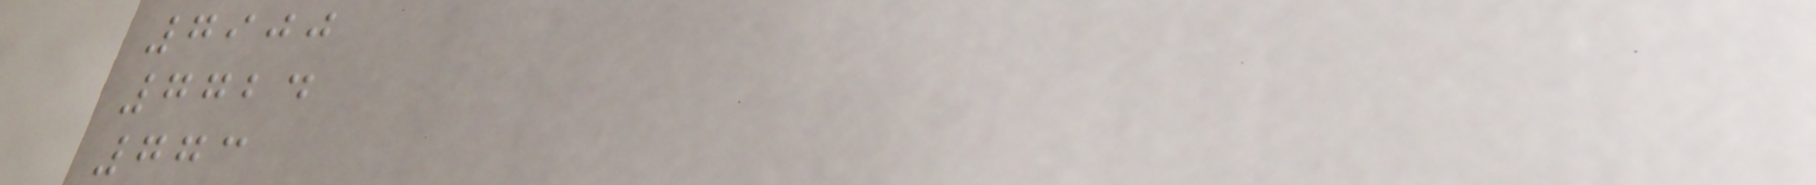7900
7724
773
